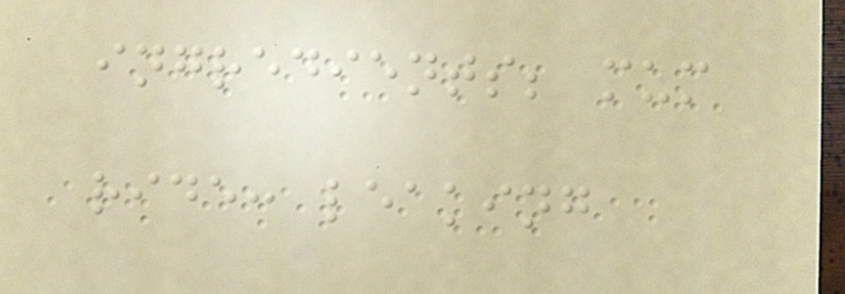ingredients; mum
ride: leaking
